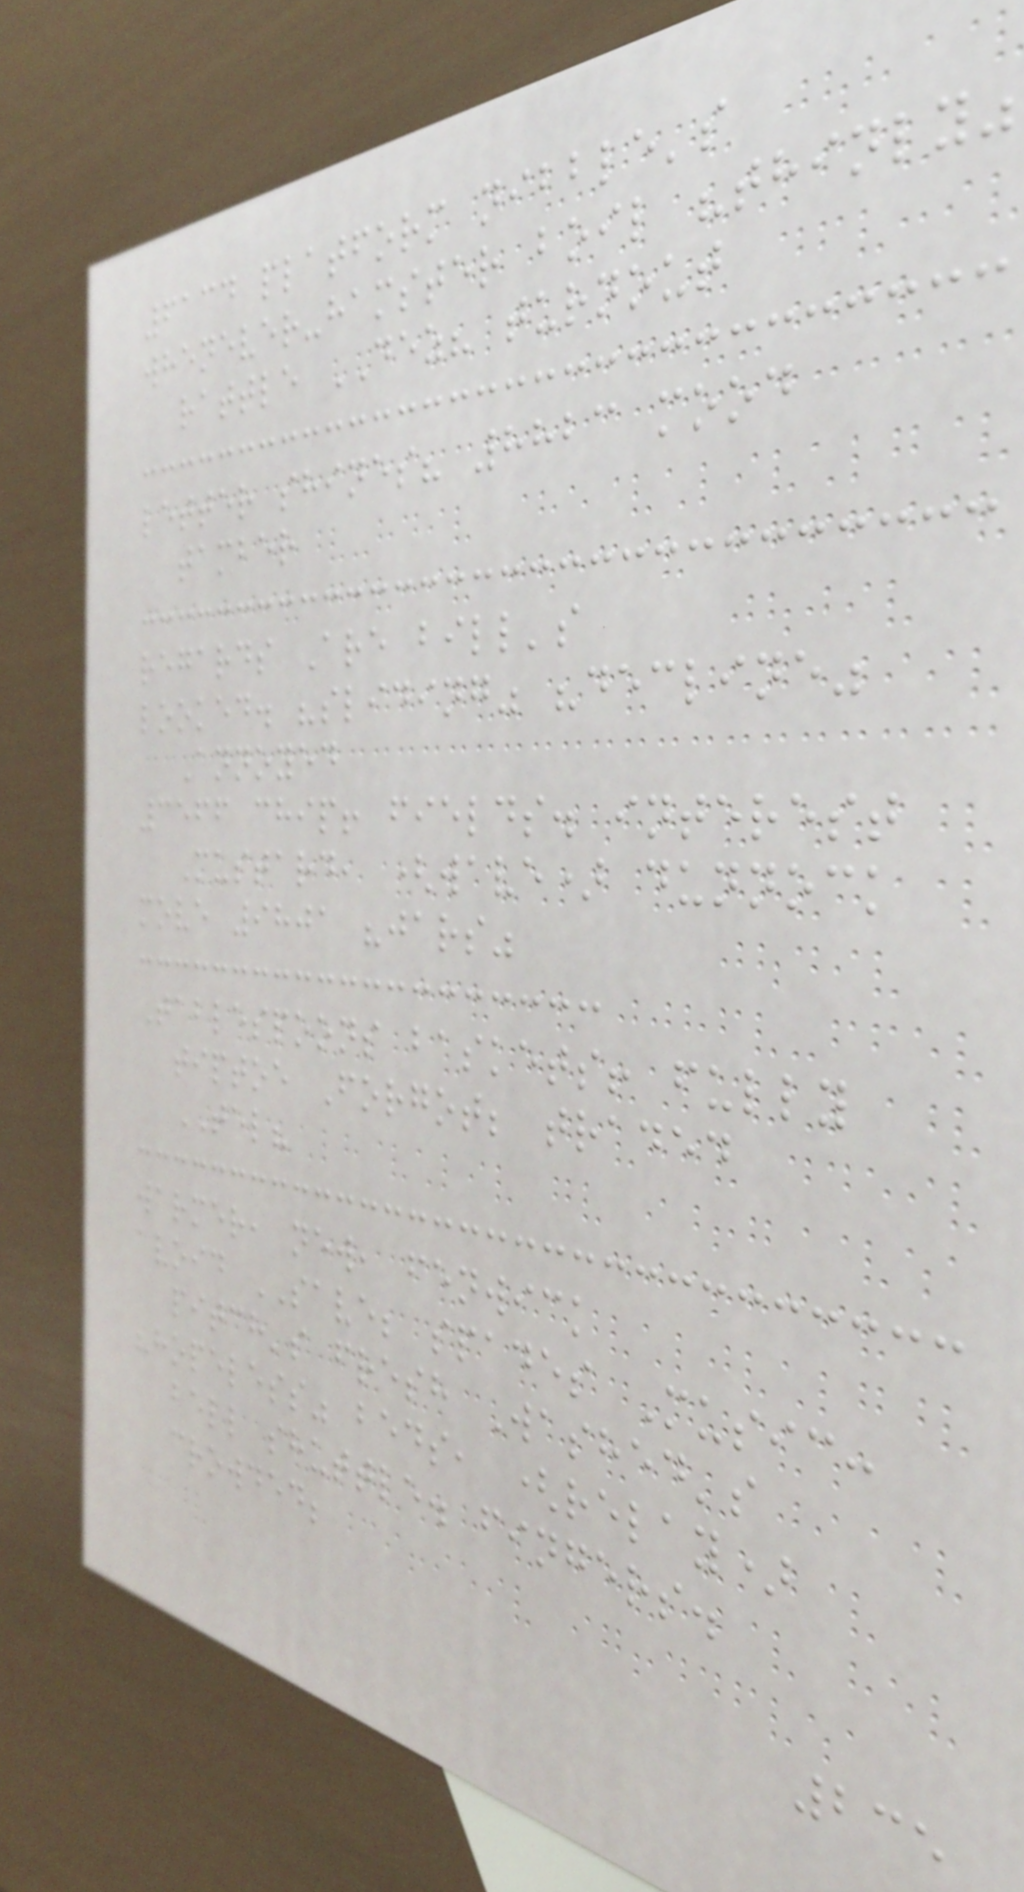6134 platform nibble's
whenever-hamster boil "thinly"
rattle DEZ? turnout
letter shines? 8823 mood
tamber
regards Are bill's
looked. "sliding" "decline"
Annoyed
3566 chip! fields. interest
Mustard, (wave) dunnock
move 9801 "jars"
Tablespoons baskets! fully
tiptoe Forgot; traded
TEL?
warmer, new, fenwick
avoid SAVE; spades Music:
pitch's fresh Washed's
"hopeless" beds, (relay)
bell shuttle. fingers.
crowded;
235
